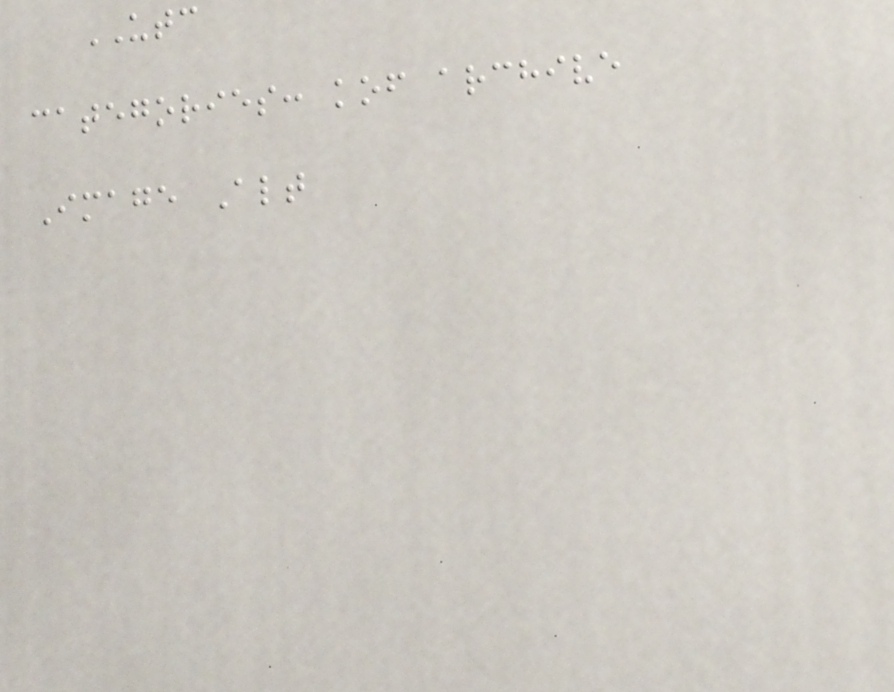UTC
categories: kof archive
Image Alt
